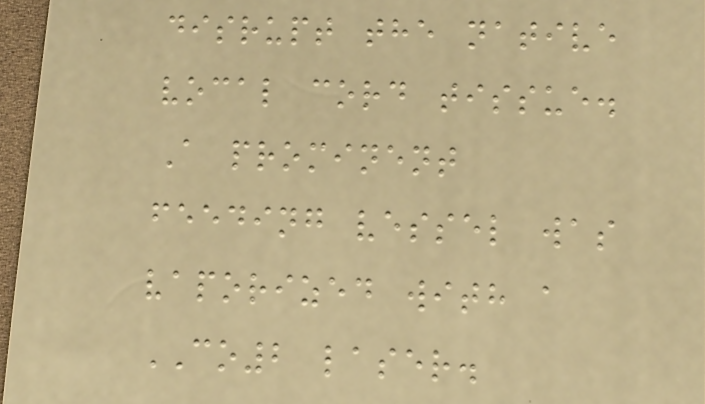disrupt the native
vocal cord tissue.
A prominent
feeding vessel was
vaporized with a
CO2 laser.
